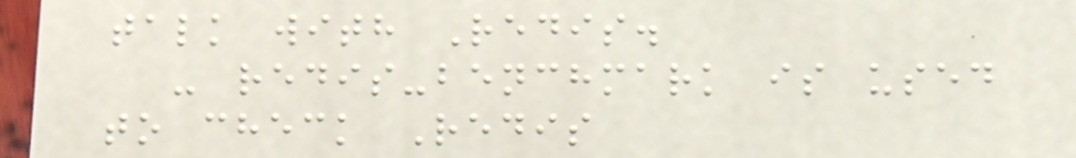talk with Redis.
- redis-benchmark is used
to check Redis
